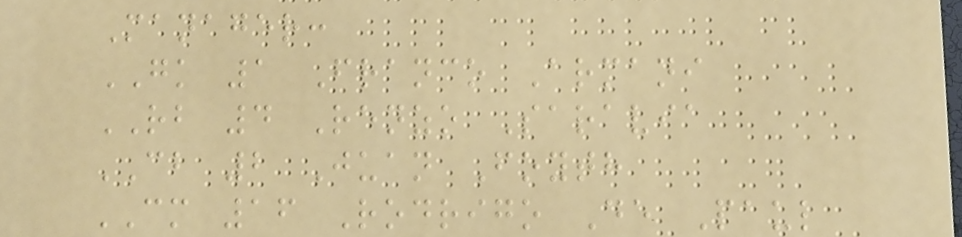Manager:
GK 1 Franco Armani
RB 4 Renzo Saravia
CB 2 Juan Foyth
CM 16 Rodrigo De Paul
